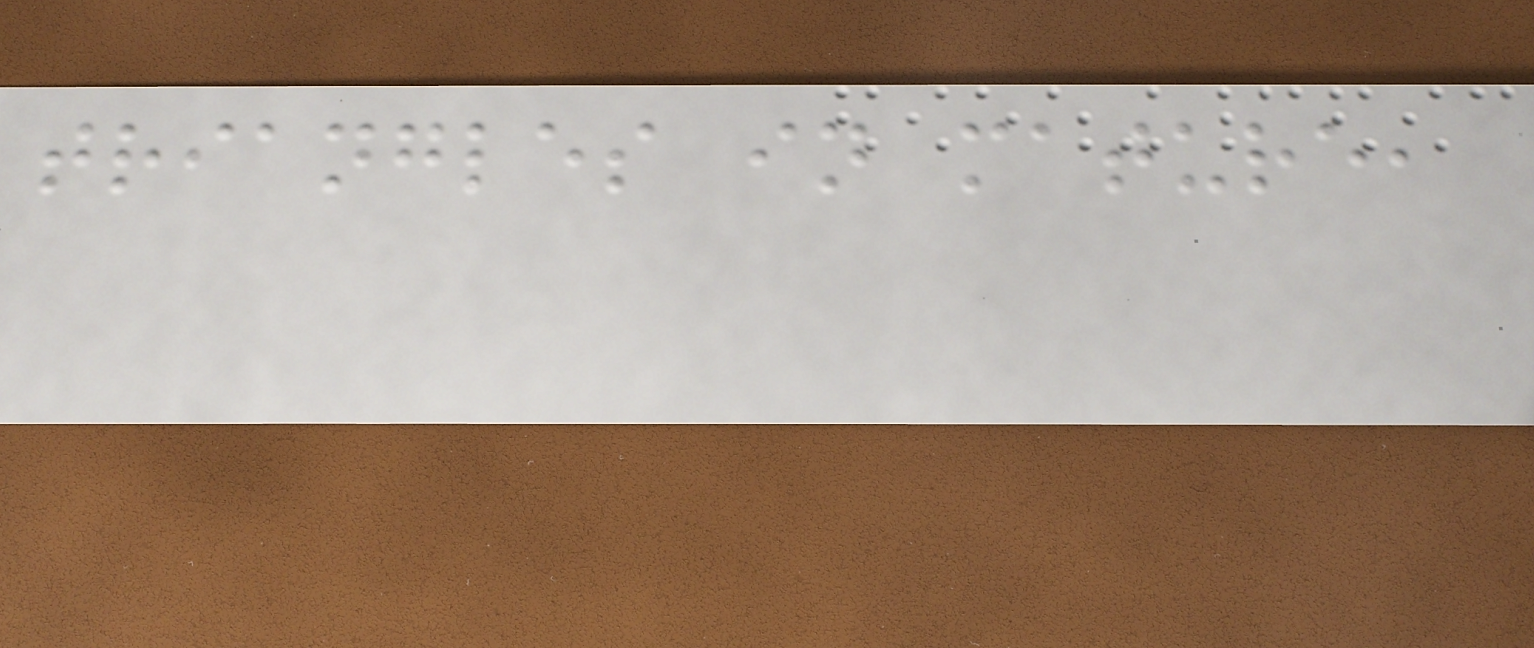triangles in mature,
